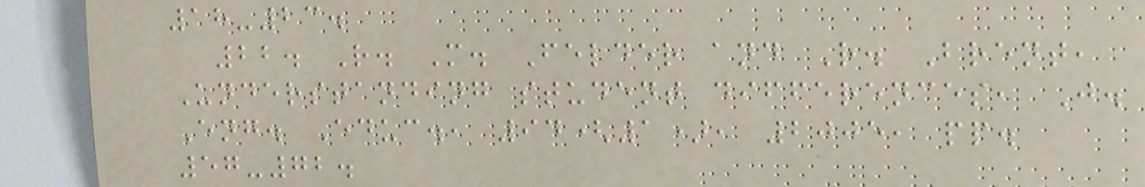18-23.
22. R. M. Felder and R. Brent,
Understanding student differences, J.
Eng. Educ., 94(1), 2005, pp.
57-72.
